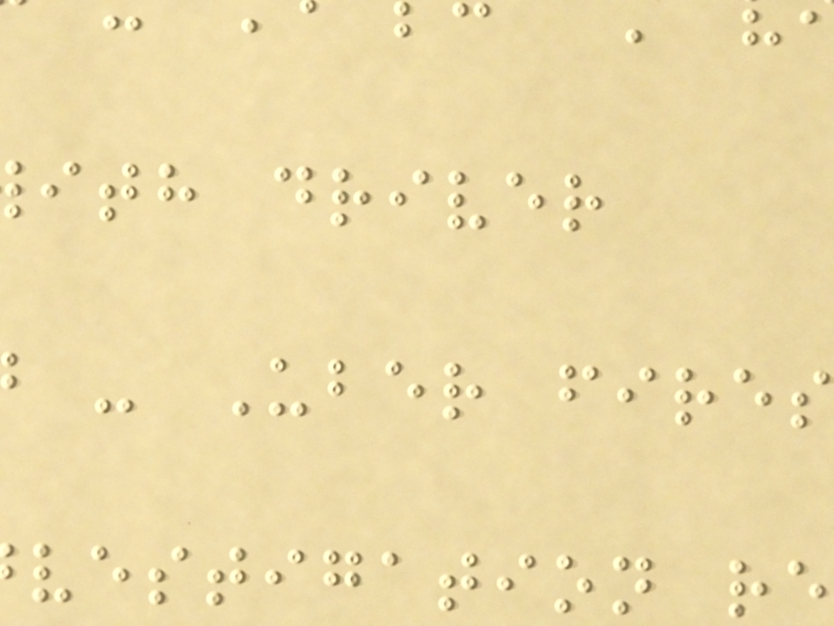ith driver
- Uber fires
vestigation re
